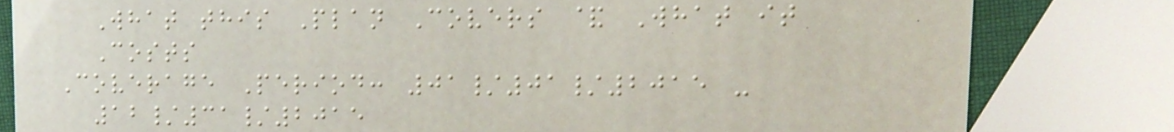What this Plan Covers & What it
Costs
Coverage Period: 01/01/2015 -
12/31/2015
